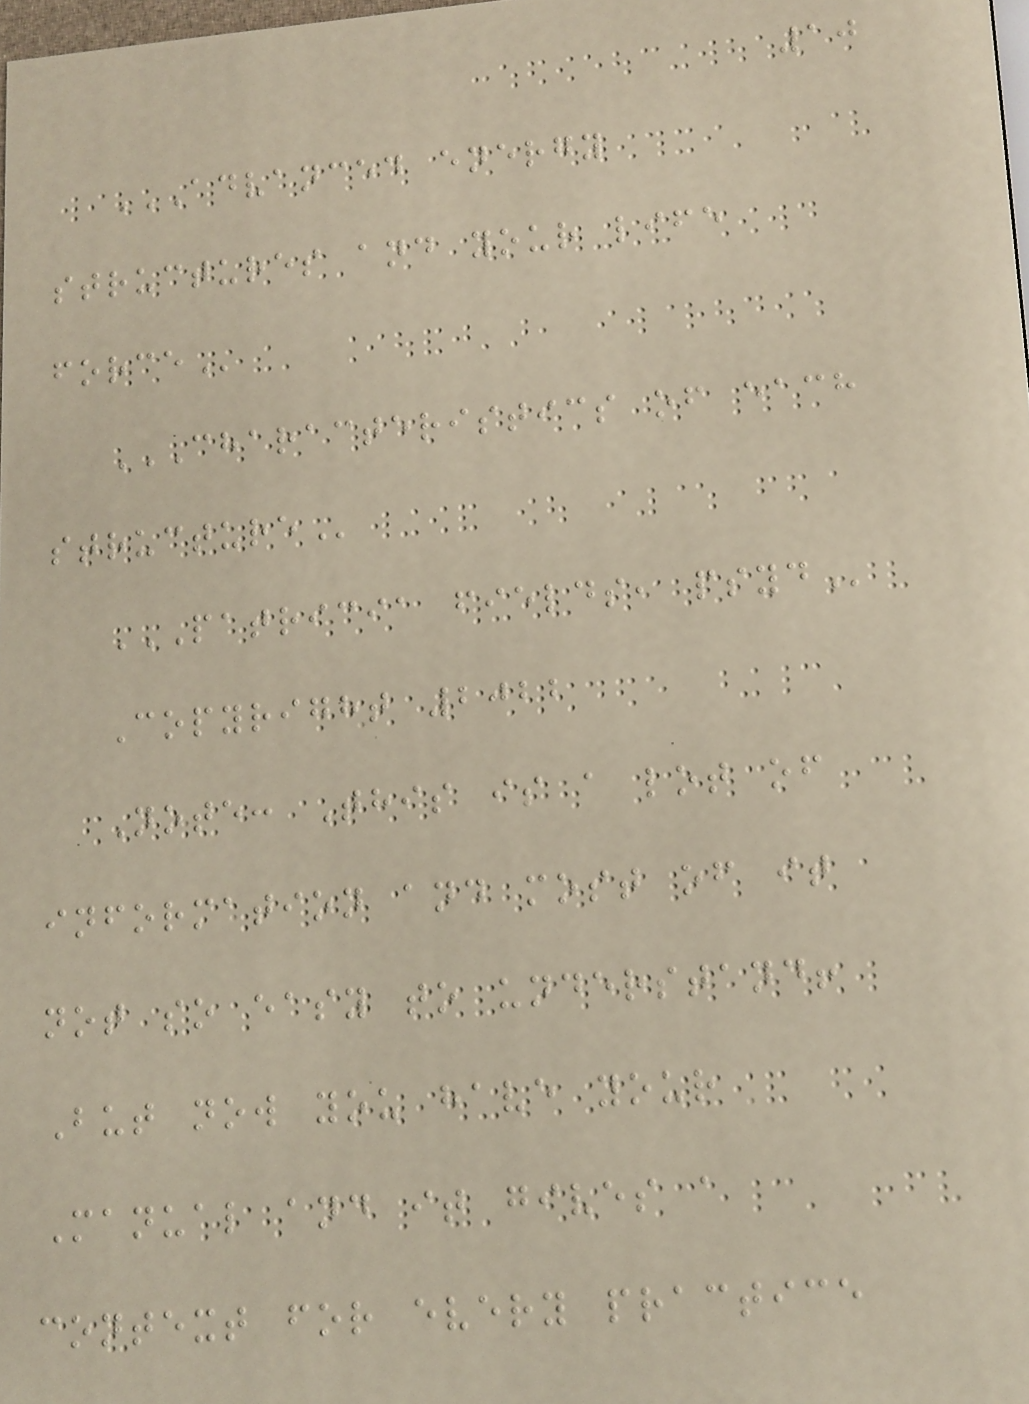10
ADVANCED ENERGY
STRUCTURES AND YOUR LIFE
FORCE
CHARACTERISTICS OF EACH
STRUCTURE
PATRICIA FIELDS, PSYD
Copyright 2022
Note: This is a lot of
information and most of it
not so easy to understand!
But now you have your
Manual and it gives a
context for every practice
